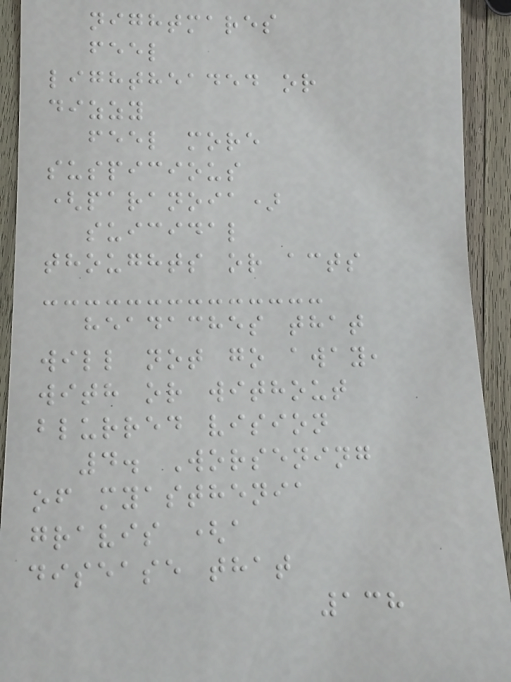nightmares
feel
lightheaded or
dizzy
feel more
suspicious
(paranoia)
suicidal
thoughts or acts
headaches that
will not go away,
with or without
blurred vision
4. Worsening
of myasthenia
gravis (a
disease that
138
